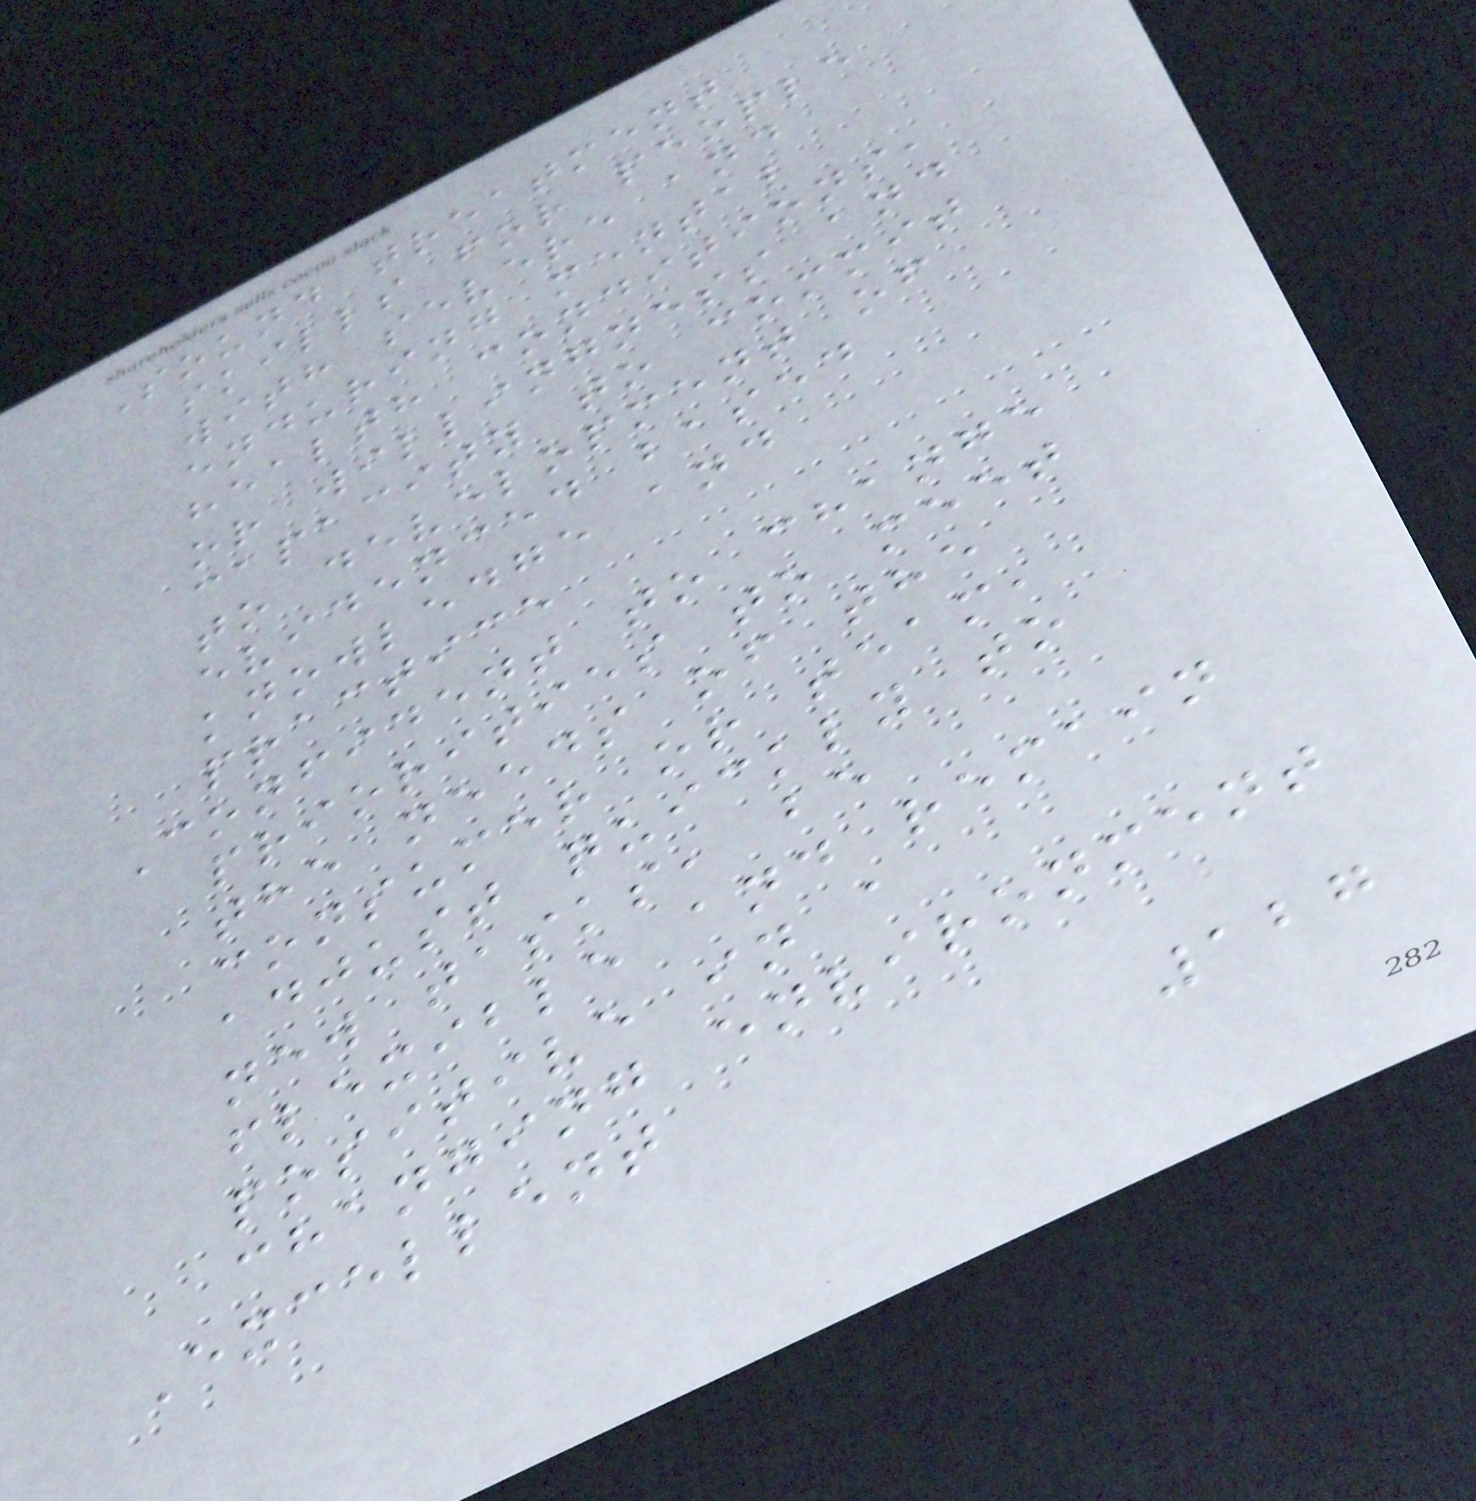Sound treatment
skills for people
with severe and
enduring mental
health conditions,
or willingness and
capacity to commit
to development of
evidenced based
knowledge and
practice
Confident to change
priorities to meet
the needs of the
consumer or team,
adjust quickly to
new tasks, be
flexible and remain
positive in a
changing environment
Excellent
127
